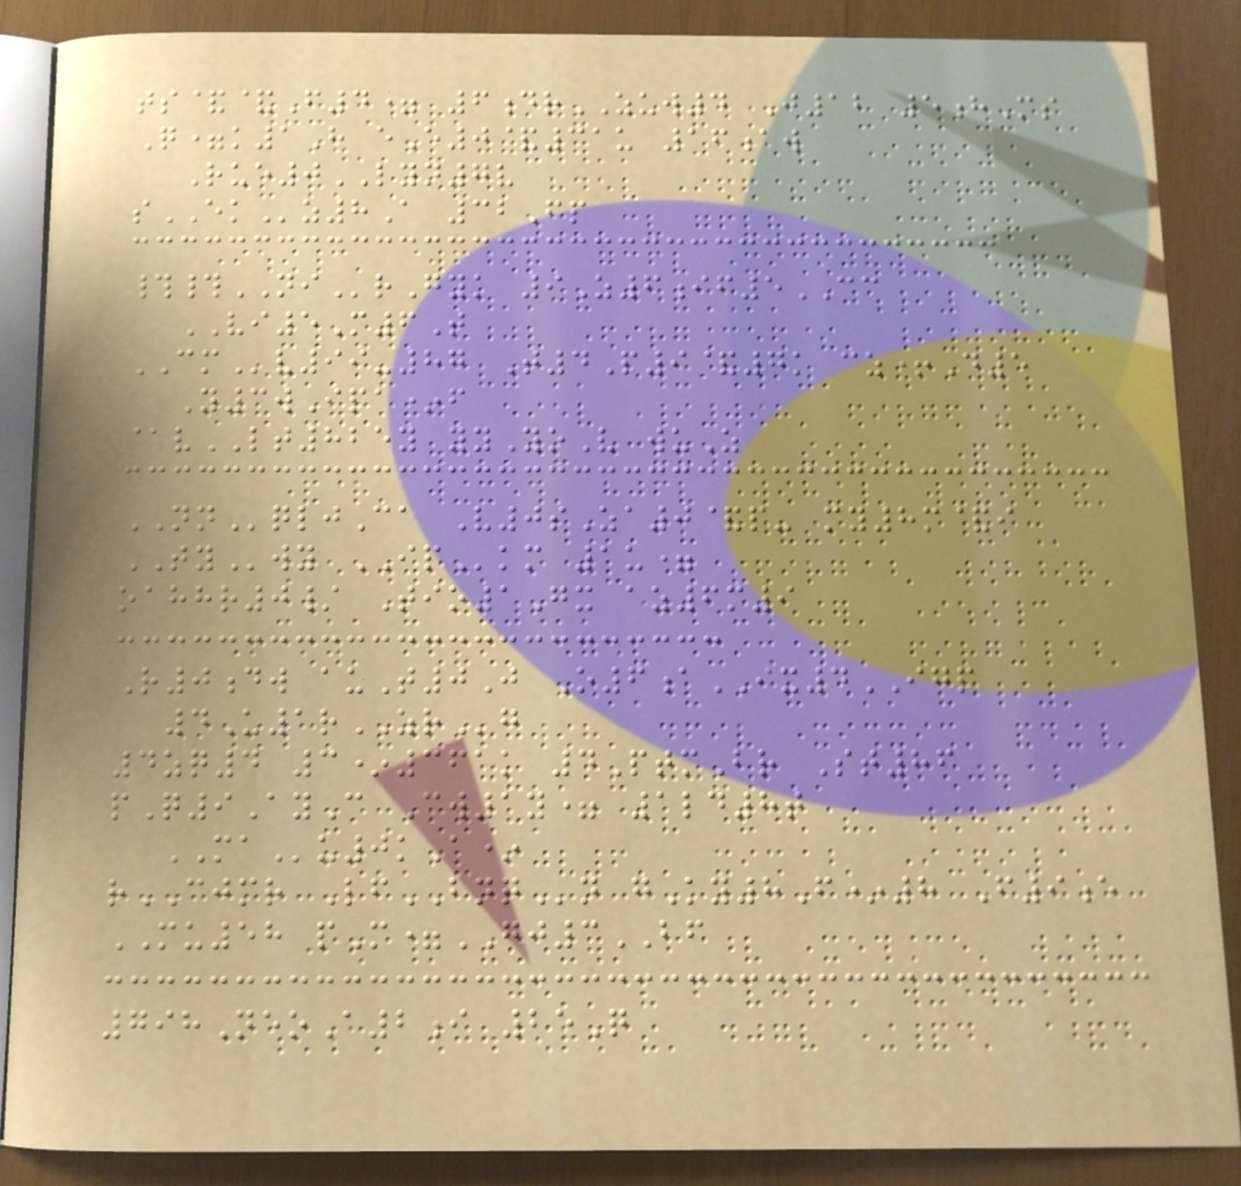ts&&F4= 6drZUW4 J12 5hMs
Q=k1H eE0&31u 16aw
Rue0LYN7v
sEKz8A 32Fp
##NIrGyk 9Z6if5CC
VI5M6T
CMv99-87 T4P9&7k cz+D5
Y3wIpa*f
@vLT825y yyYoV wuZ
NNqljCa V0sZa0&p- my8m&i
TYwy IPkm 1u=
oahhr0/ Tio1Gx az6m9
R0dw auT0J O6aIX4IGP
4U1rZRg
4zq4 3*361k 4PtmBr St86
pQ9AyC Cw1y= 1ld8t
MAu0kA*
rCJMR LfBNQn gKy8F*8 F9e
MU58 pM=GJ3BF
798NeoA2i 25Q
